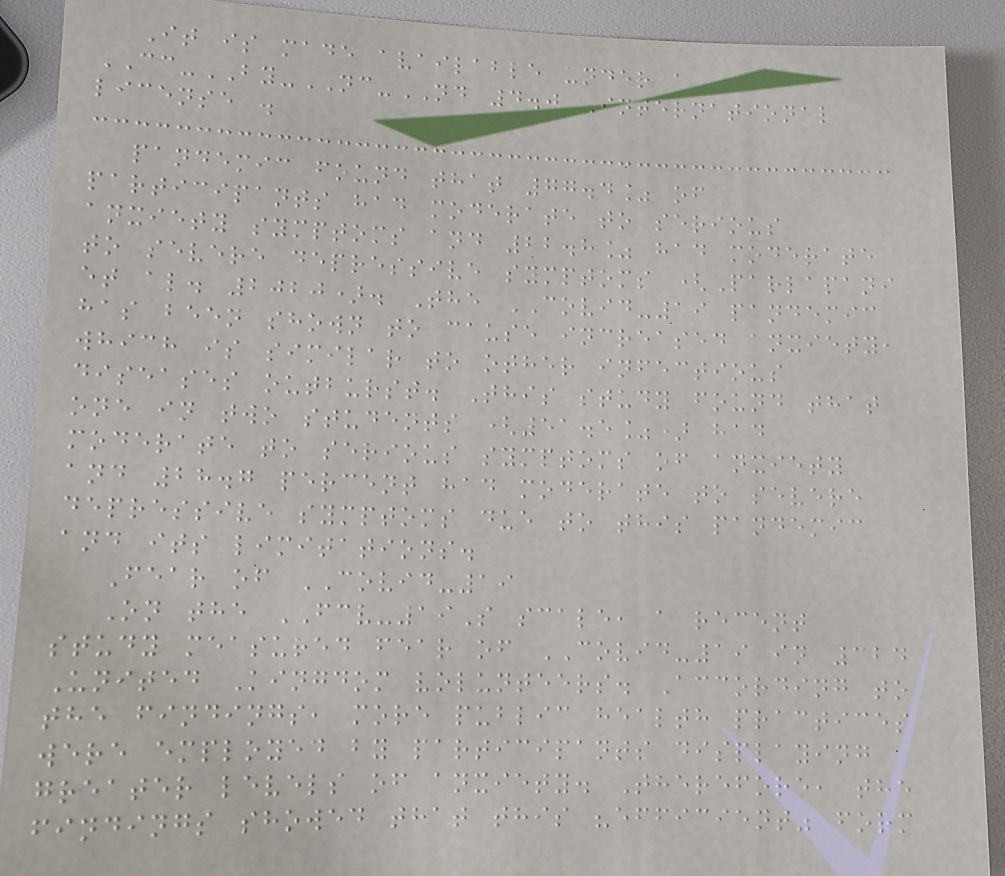It is made available under a
CC-BY-NC-ND 4.0 International
license .
pandemic found that 77.4% of
participants had moderate to serious
anxiety symptoms and 22.8% had moderate
to severe depressive symptoms (Parlapani
et al. 2020). The COVID-19 pandemic
has been shown to cause increased anxiety,
which is similar to other infectious
diseases outburst. This study found that
one in two students (51.5%) had
moderate to serious symptoms of anxiety
and 28.7 percent had moderate to severe
depressive symptoms due to this pandemic
and its limitations.
Fear of COVID-19
On the FCV-19S scale, a recent
study measured fear of COVID-19 in 324
United Kingdom volunteers. According to
the findings, more public health practices
were employed by participants displaying
greater levels of anxiety. Therefore, the
findings showed that this "efficient" form
